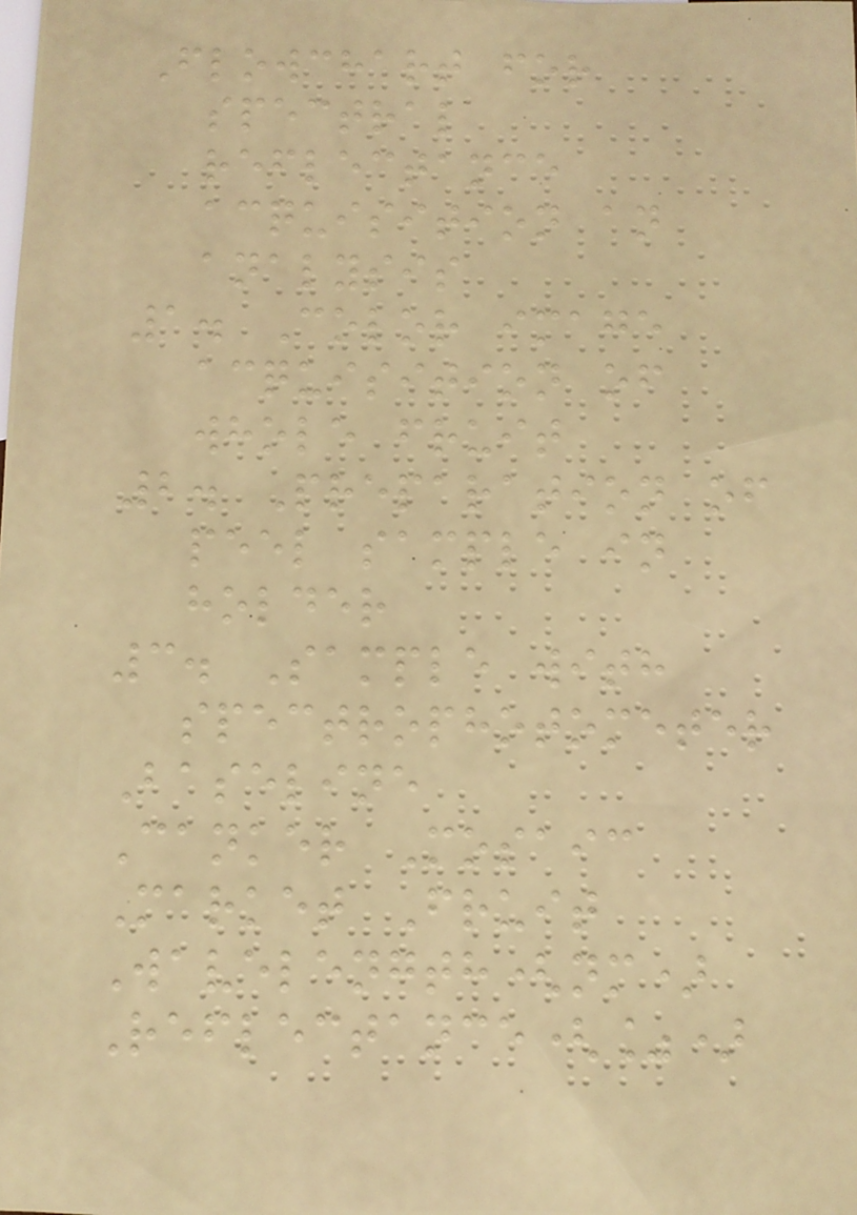Flowchart for
spectral
reflectance
acquisition an
analysis
1. Color image
acquisition of
whole fruit
2. Preparation of
peel sample in
holder
3. Sample with
spectrophotometer
Baseline
Canker Mosaic
Market Fruit
Wavelength(nm)
Reflectance(%)
